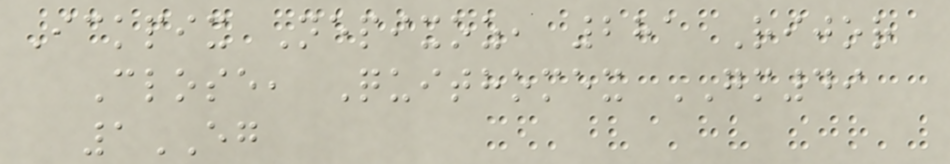Ickpix Nepixoz, 281 Rijor
Close, Quithomex GM49
1EG
